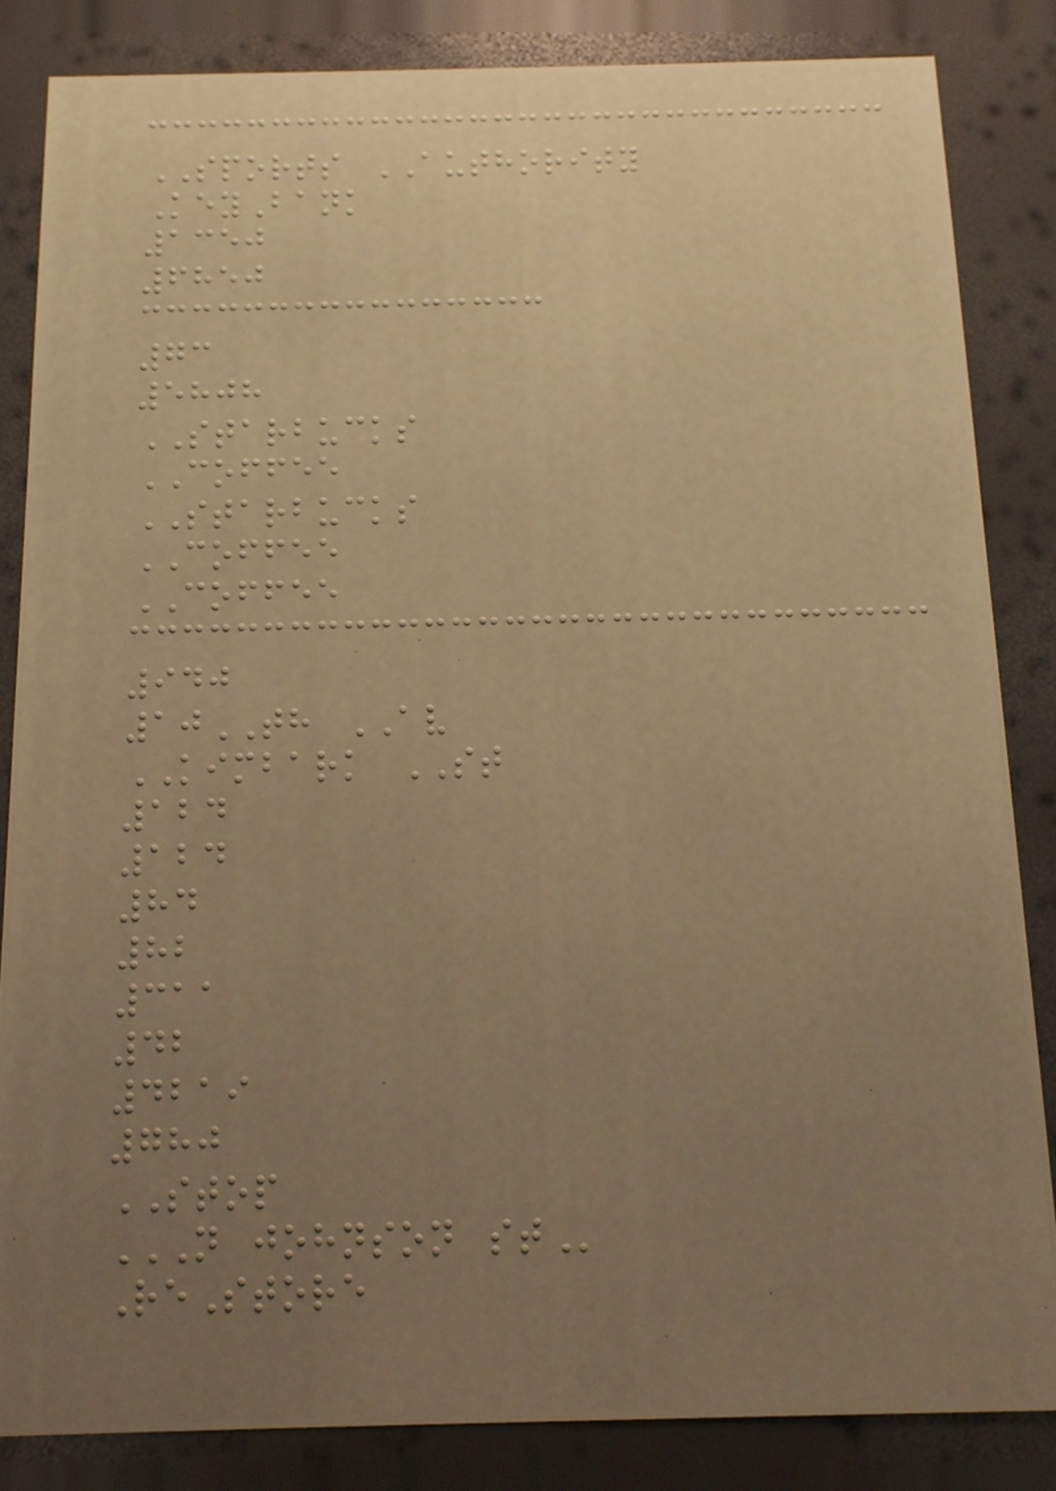SPORTS AUTHORITY
KeyBank
1350
6850
73
5808
STARBUCKS
COFFEE
STARBUCKS
COFFEE
COFFEE
940
10TH AV
KIMBARK ST
124
124
84
82
311
42
4219
780
STOP
N JOHNSON ST
ReStore
